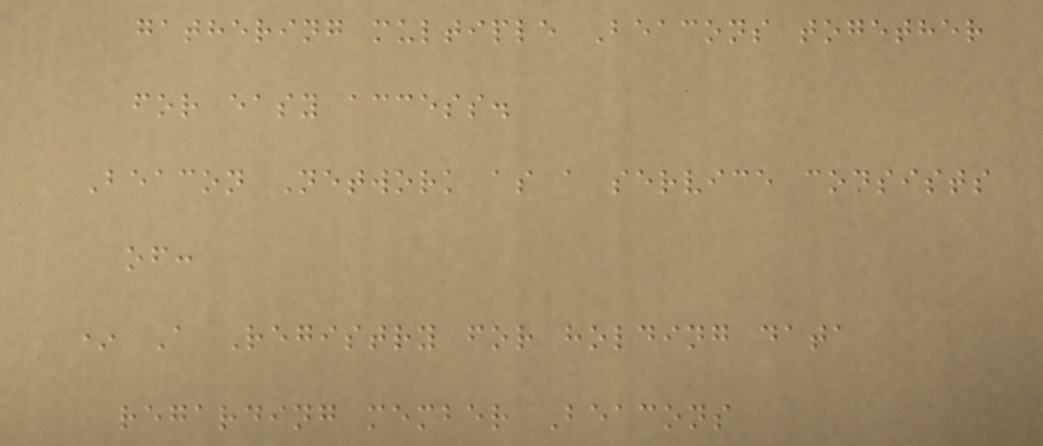gathering multiple Beacons together
for easy access.
Beacon Network as a service consists
of:
* A Registry for holding data
regarding member Beacons
